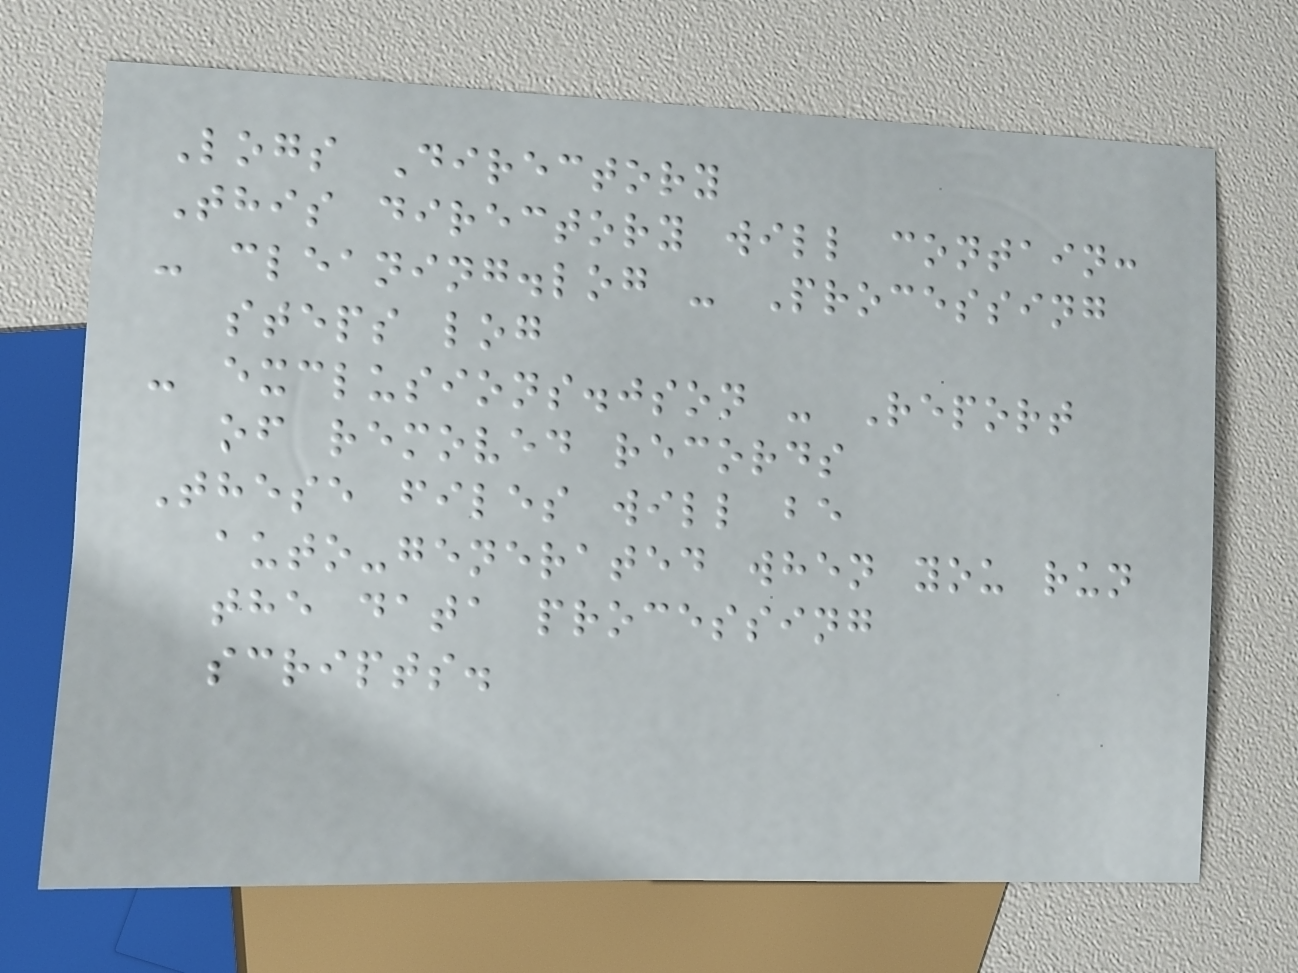Logs Directory
This directory will contain:
- cleaning.log - Processing
steps log
- exclusions.json - Report
of removed records
These files will be
auto-generated when you run
the data processing
scripts.
